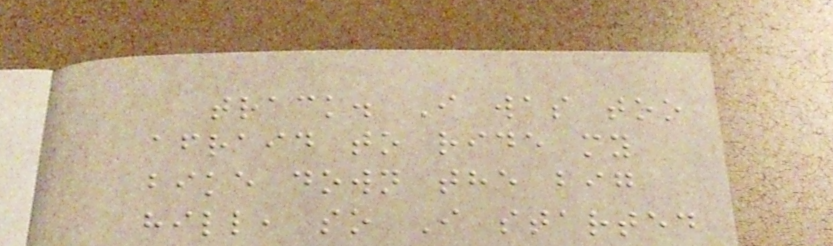track. I was too
afraid to ride my
bike down the big
hill, so I started
